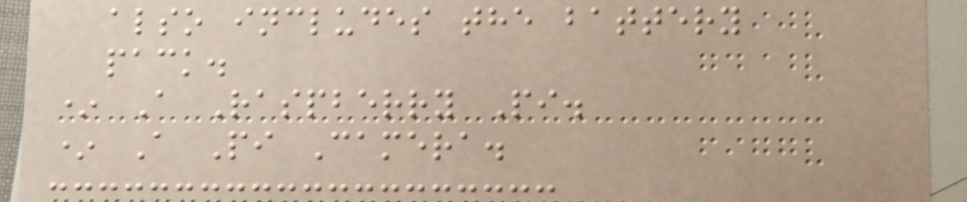also includes the battery
pack.
* A Raspberry Pi.
* A Pi Camera.
